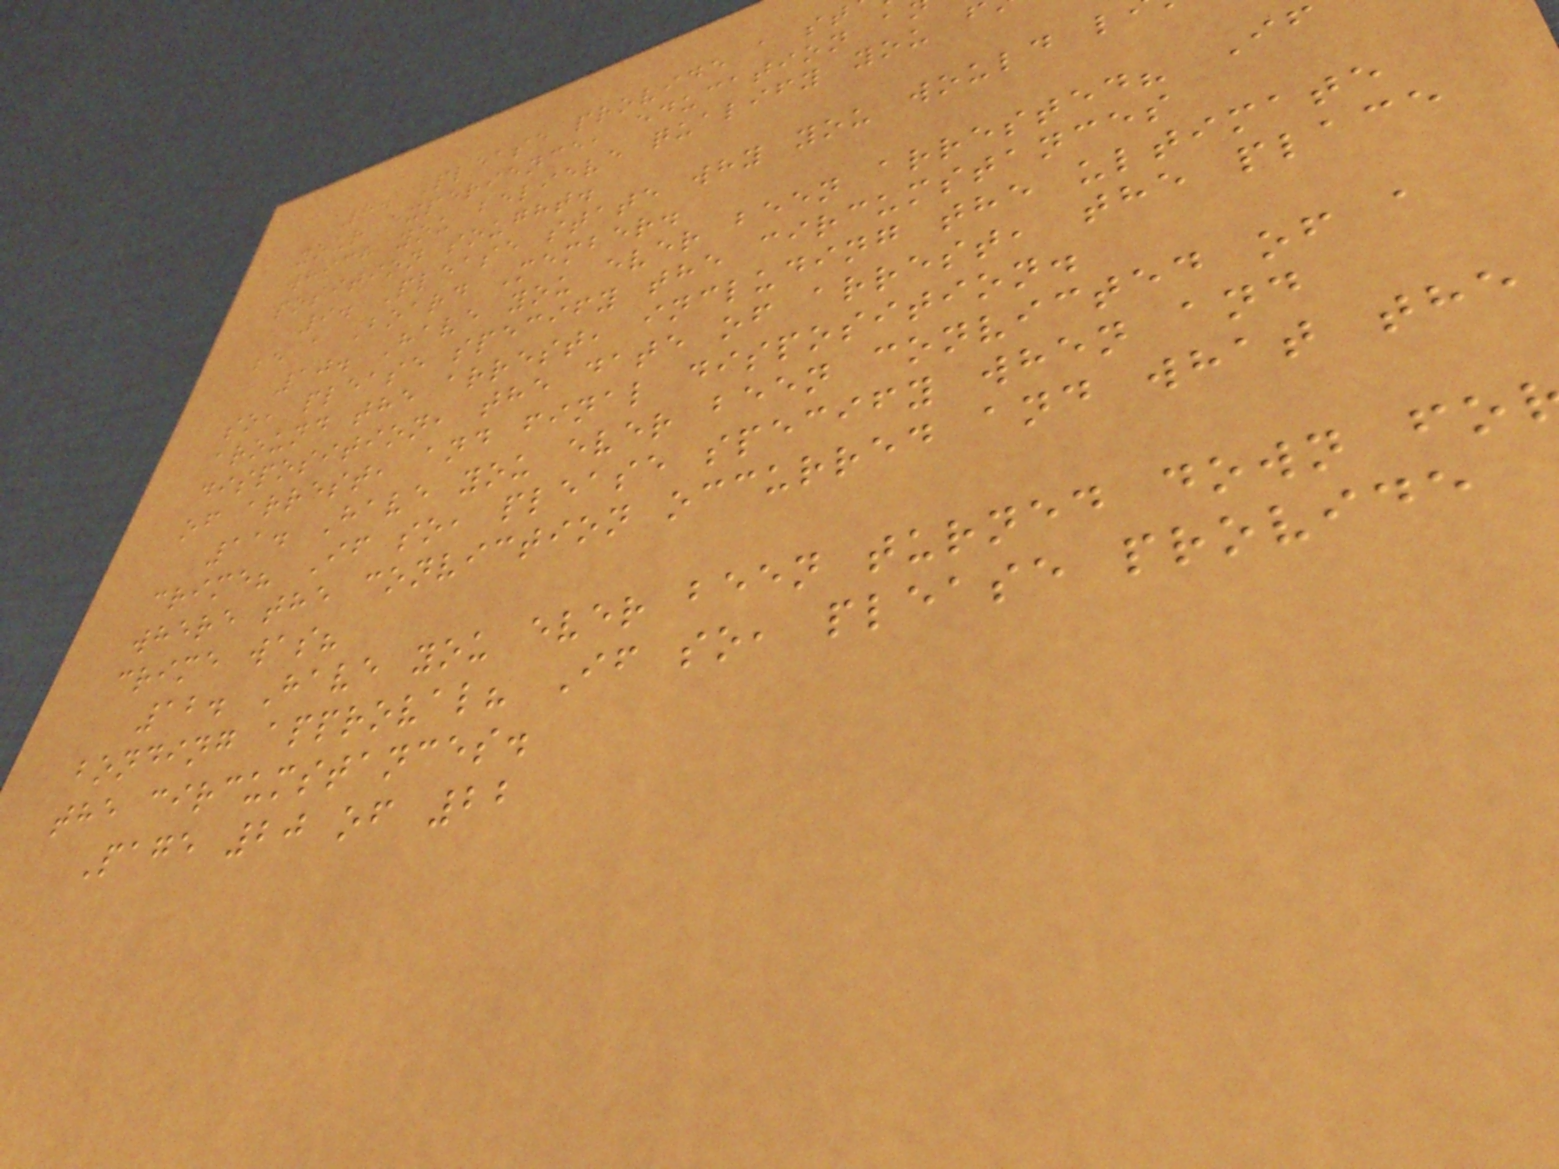8. Please provide a st
your experience, education a
which you believe qualify you
position sought.
9. Please state why you would l
be a Board Member.
10. Have you ever been arrested? If
so, please specify the circumstances
around the arrest, including the ultimate
disposition, the date of arrest, the place
of arrest, and final disposition.
11. Have you ever been convicted of a
crime? If so, please specify when and
where the conviction occurred and what the
crime was?
12. Have you ever been turned down fo
bonding approval? If so, please provide
the circumstances.
Page 20 of 22
